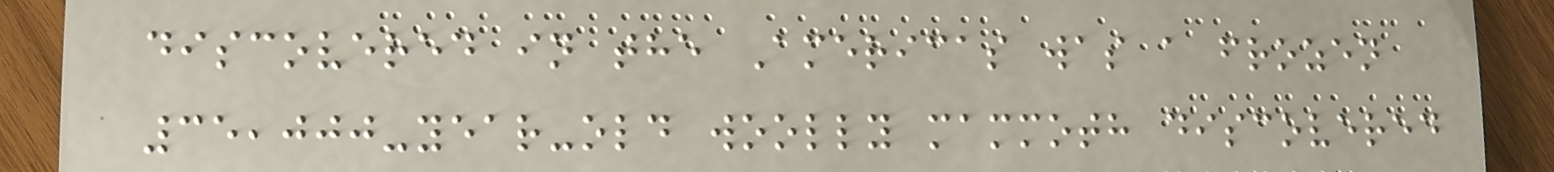discovered in the Americas was a frozen
35,000-year-old woolly mammoth discovered
